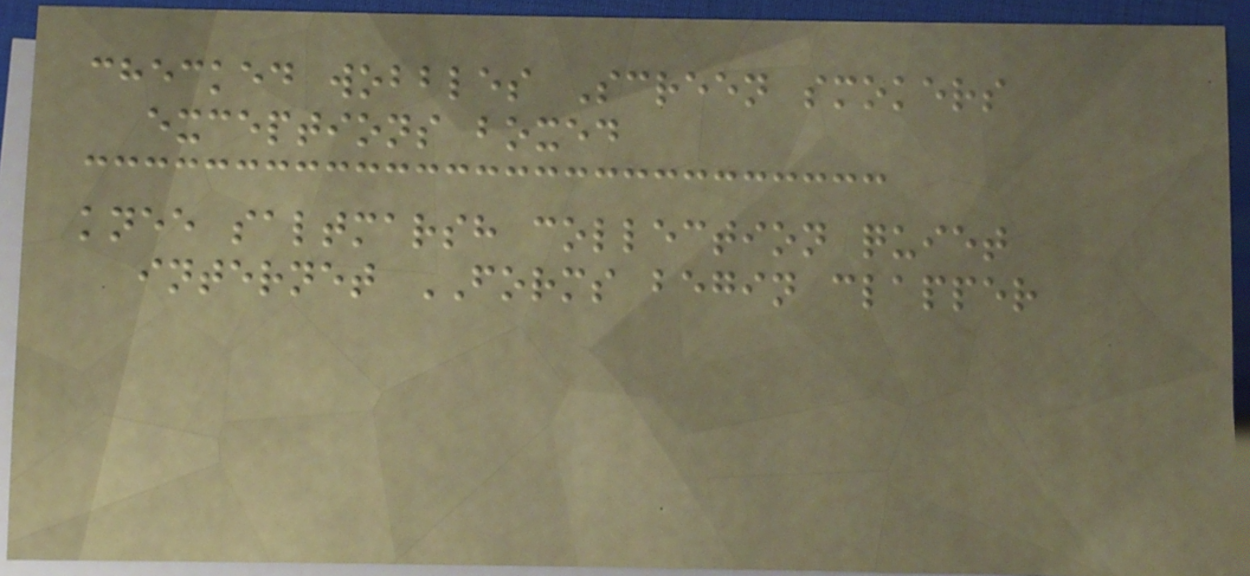checked wobbles Screen smokers
exceptions boxed
knee saltmarsh collection quiet
internet FORMS begin clapper
